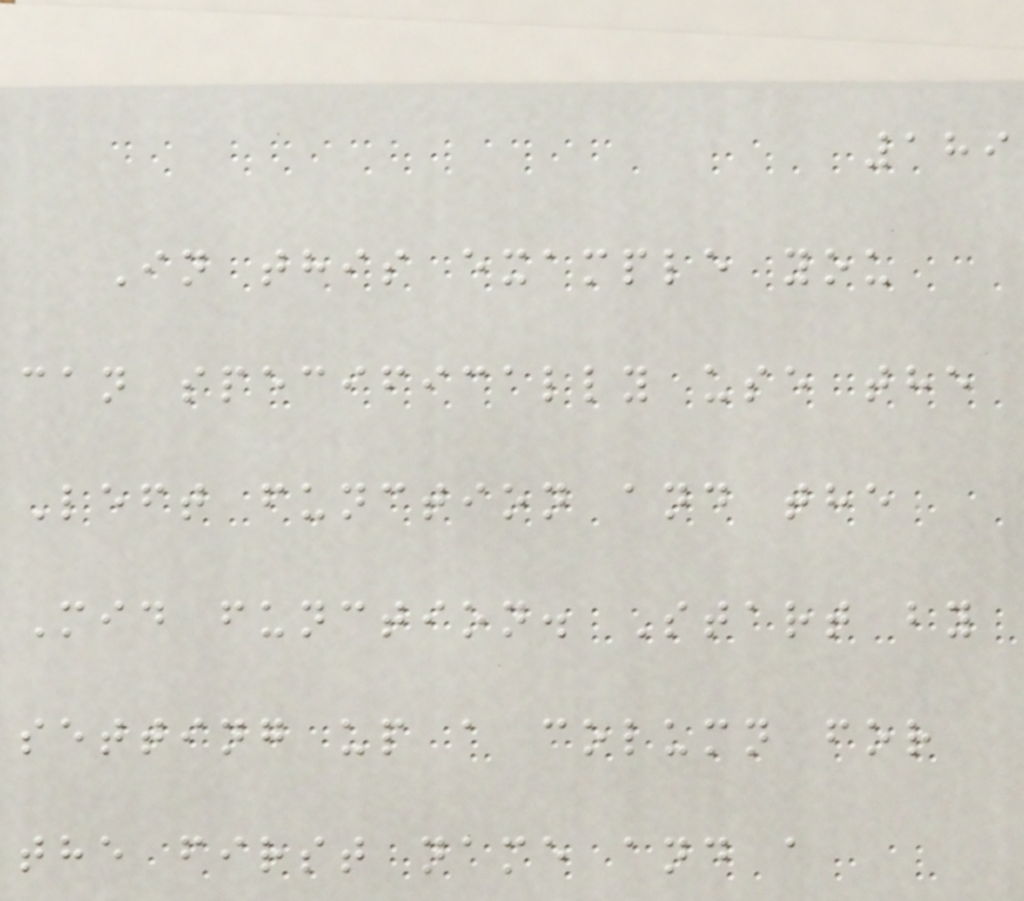189
In this example you
can specifically use the
Left function and the
Mid function. Start by
setting up a column for
the first name and a
